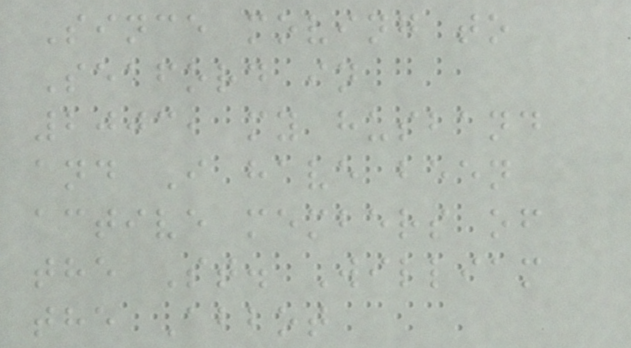Since moving to
Seaford in
2003, my husband
and I have been
active members of
the St. William
the Abbot
